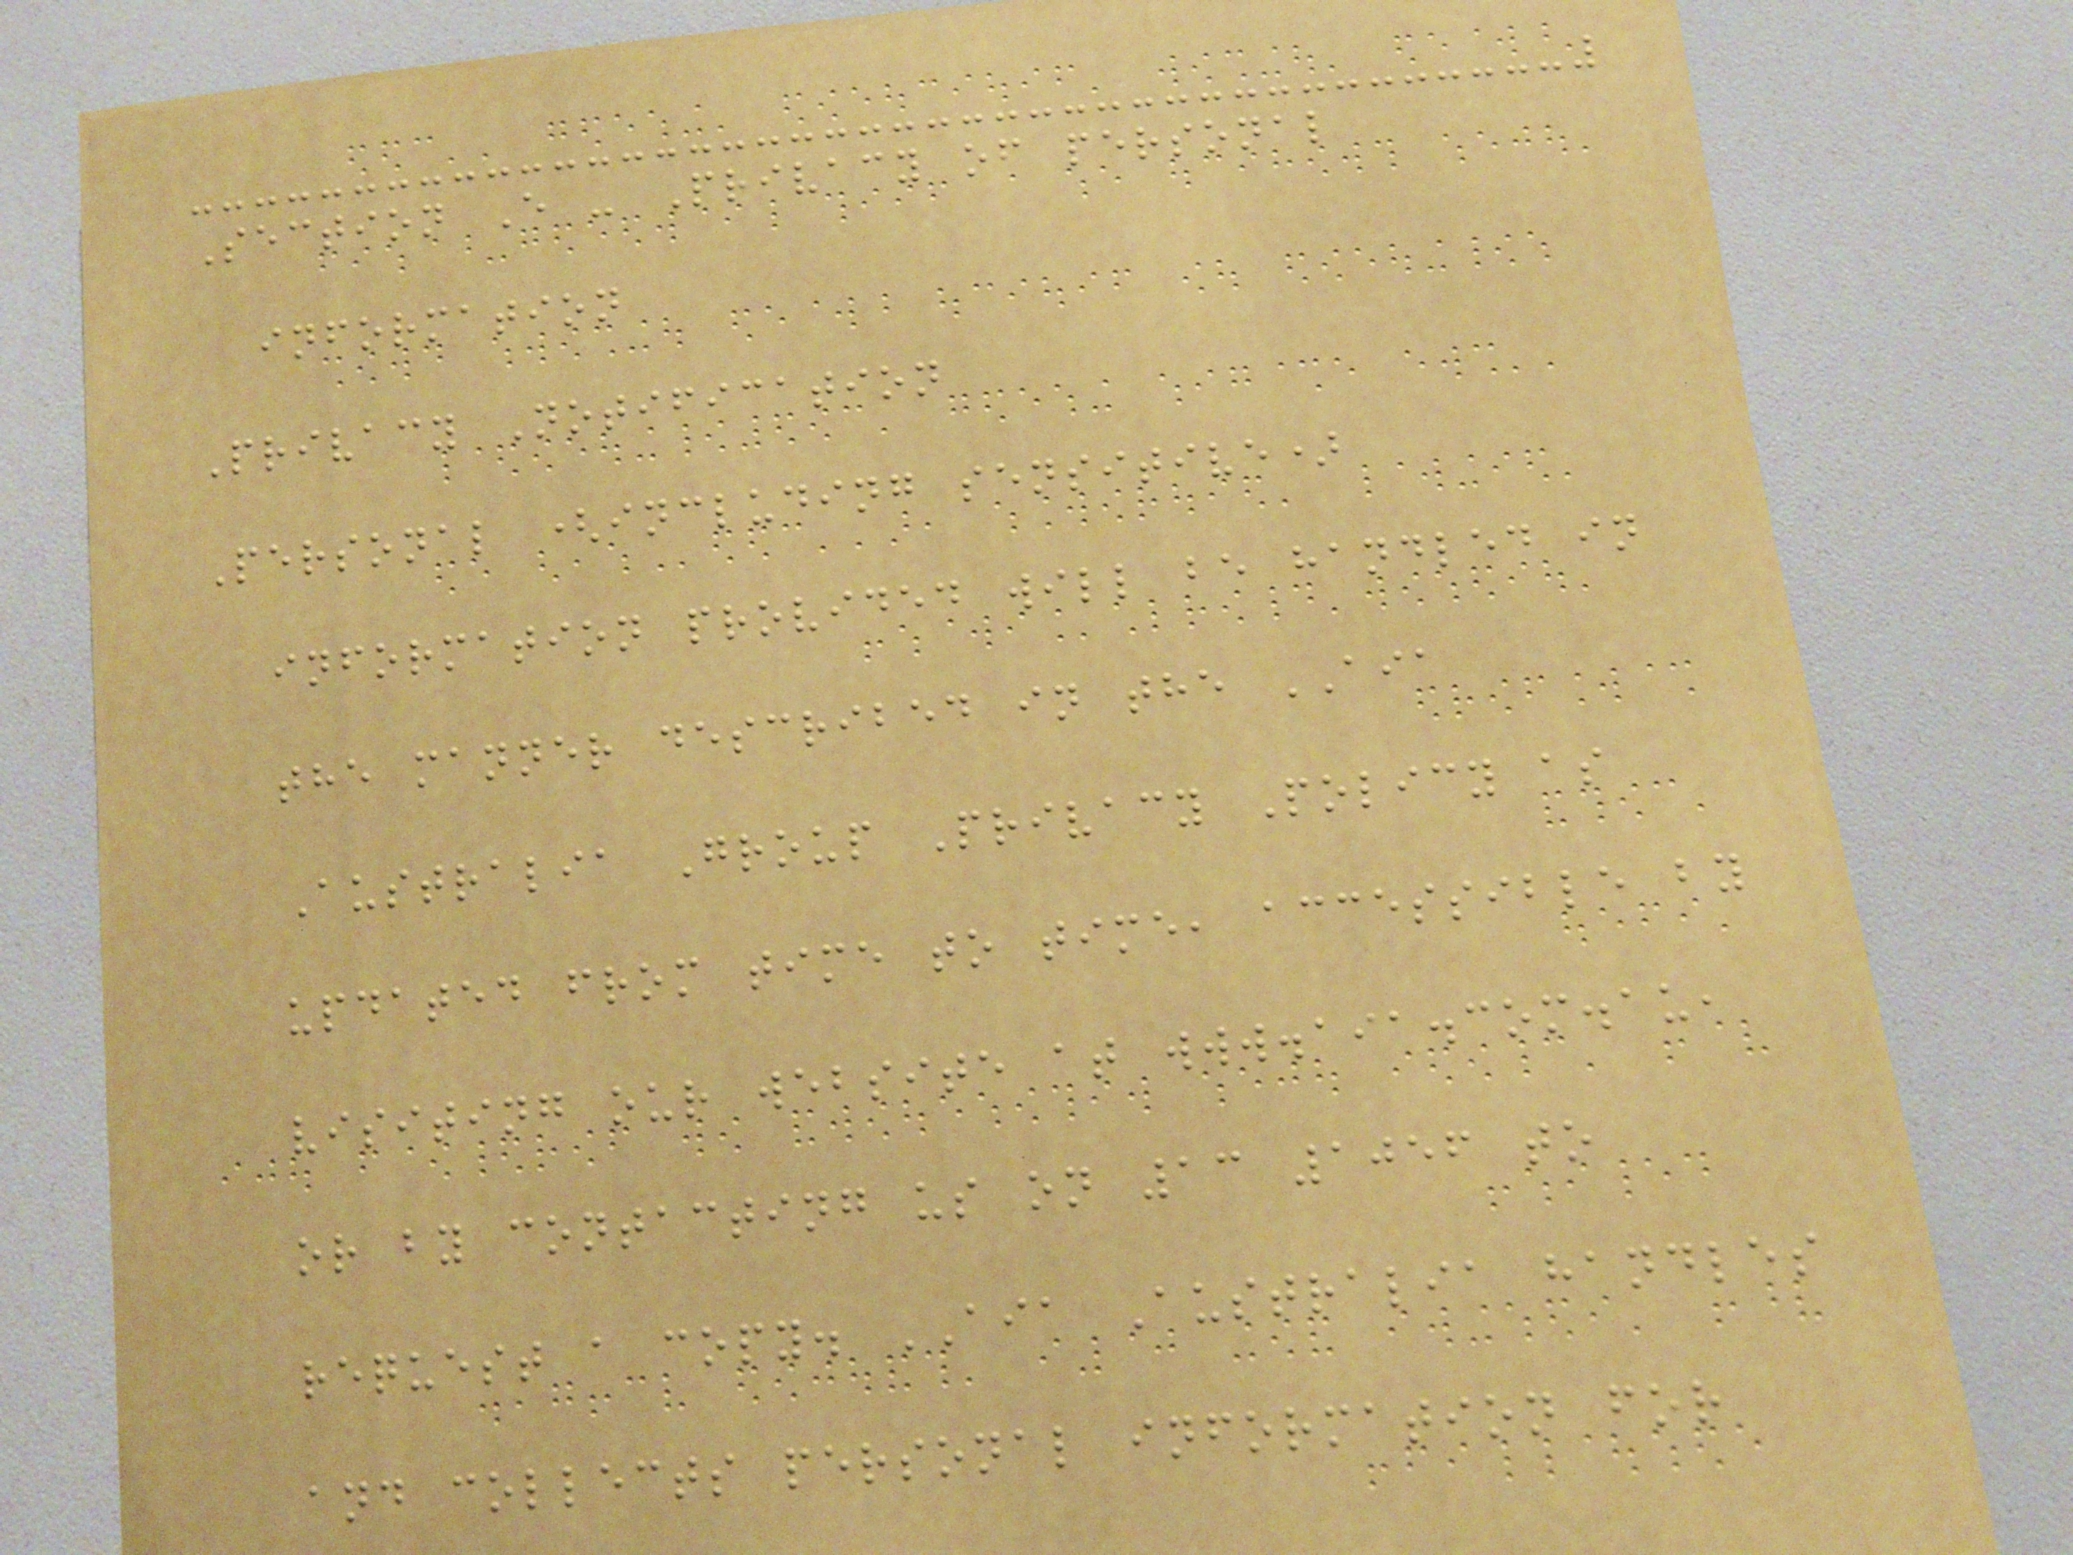Section E - Privacy of personal
information
Privacy Notification
Personal (including sensitive)
information provided will be handled in
the manner described in the AIA
Australia Group Privacy Policy as
updated from time to time, accessible by
visiting our website at www.aia.com.au,
or by contacting us on 13 1056 to
request a copy. AIA Australia handles
and collects personal information for
